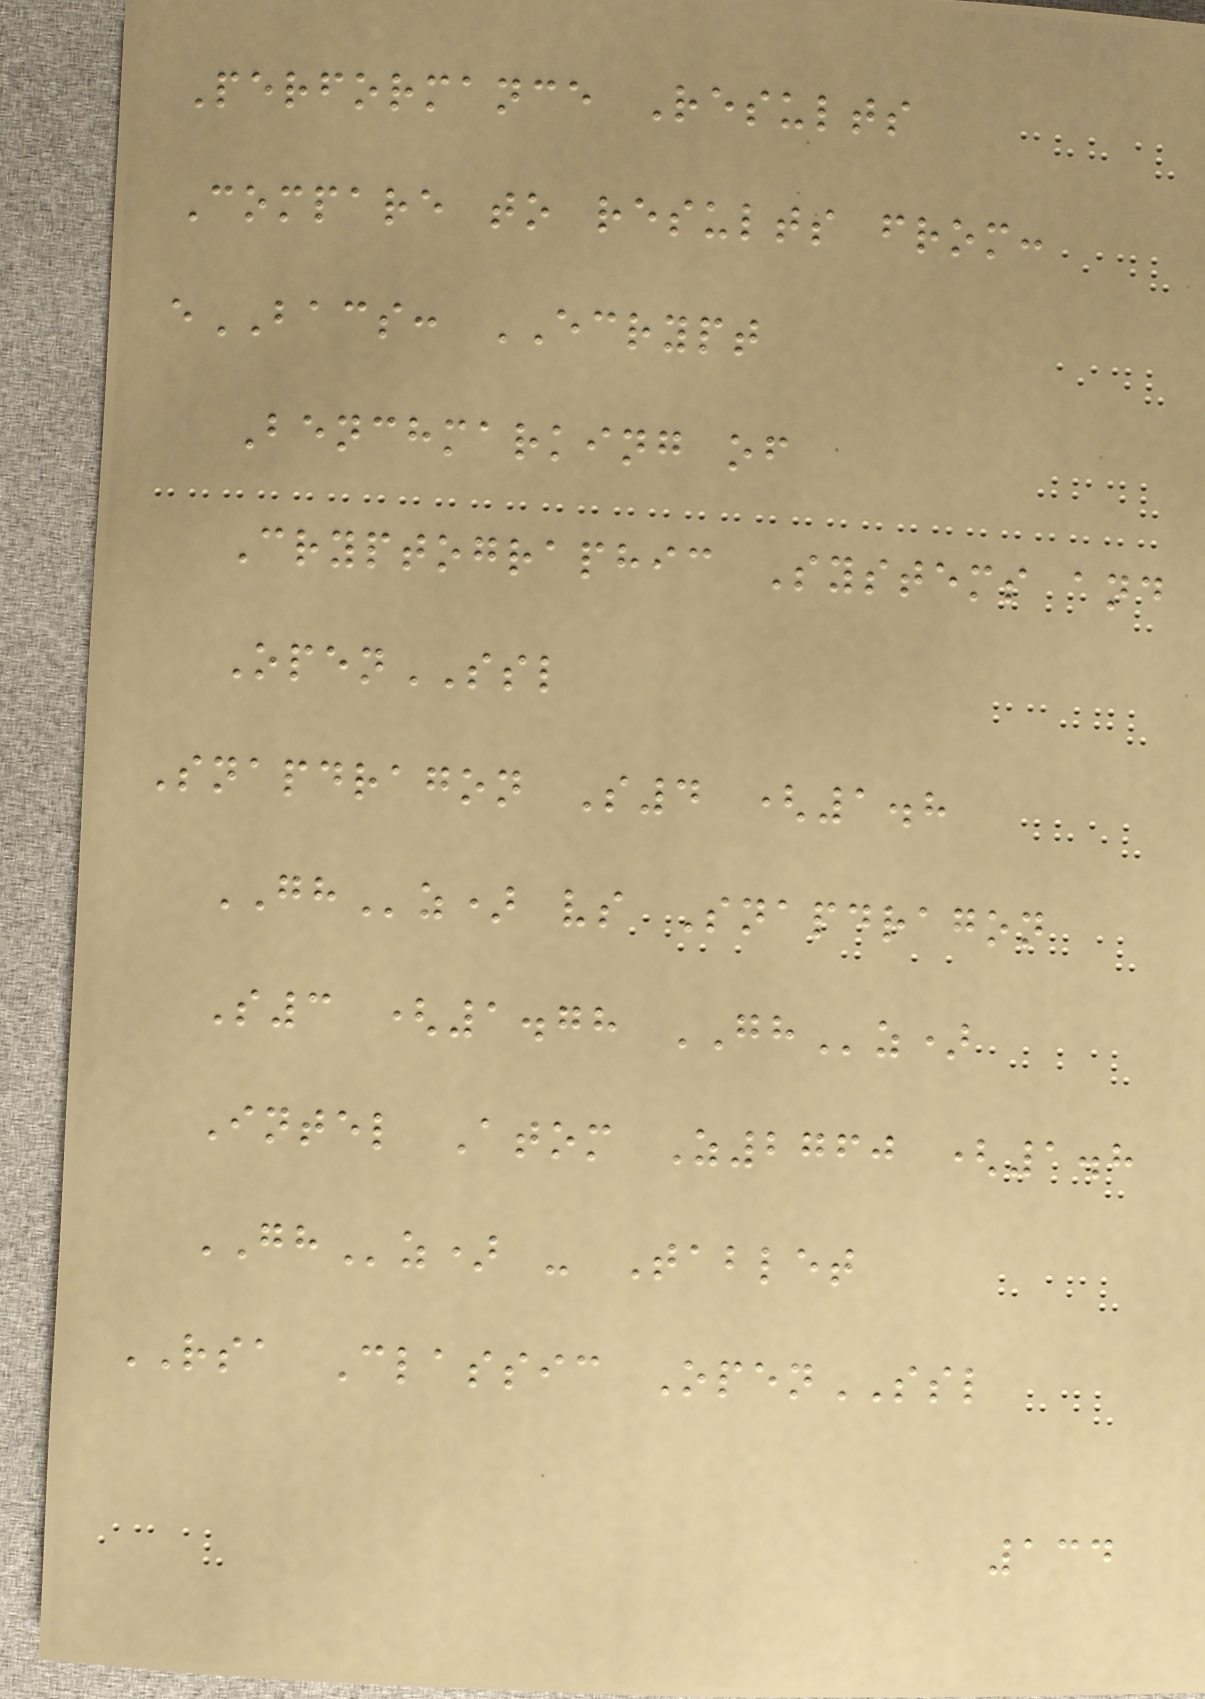Performance Results
Compare to results from:
eBACS: ECRYPT
Benchmarking of
Cryptographic Systems and
OpenSSL
Snapdragon S4 (1.8
GHz) vs Snapdragon
S3 (1.78 GHz)
Intel Atom Z2760 (1.8
GHz) - Tablet
RSA Classic OpenSSL
134
